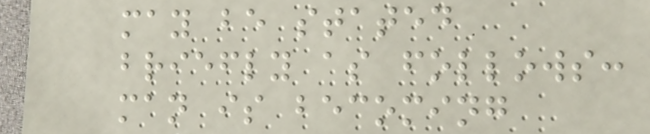may be stated
briefly as follows:
man is becoming
